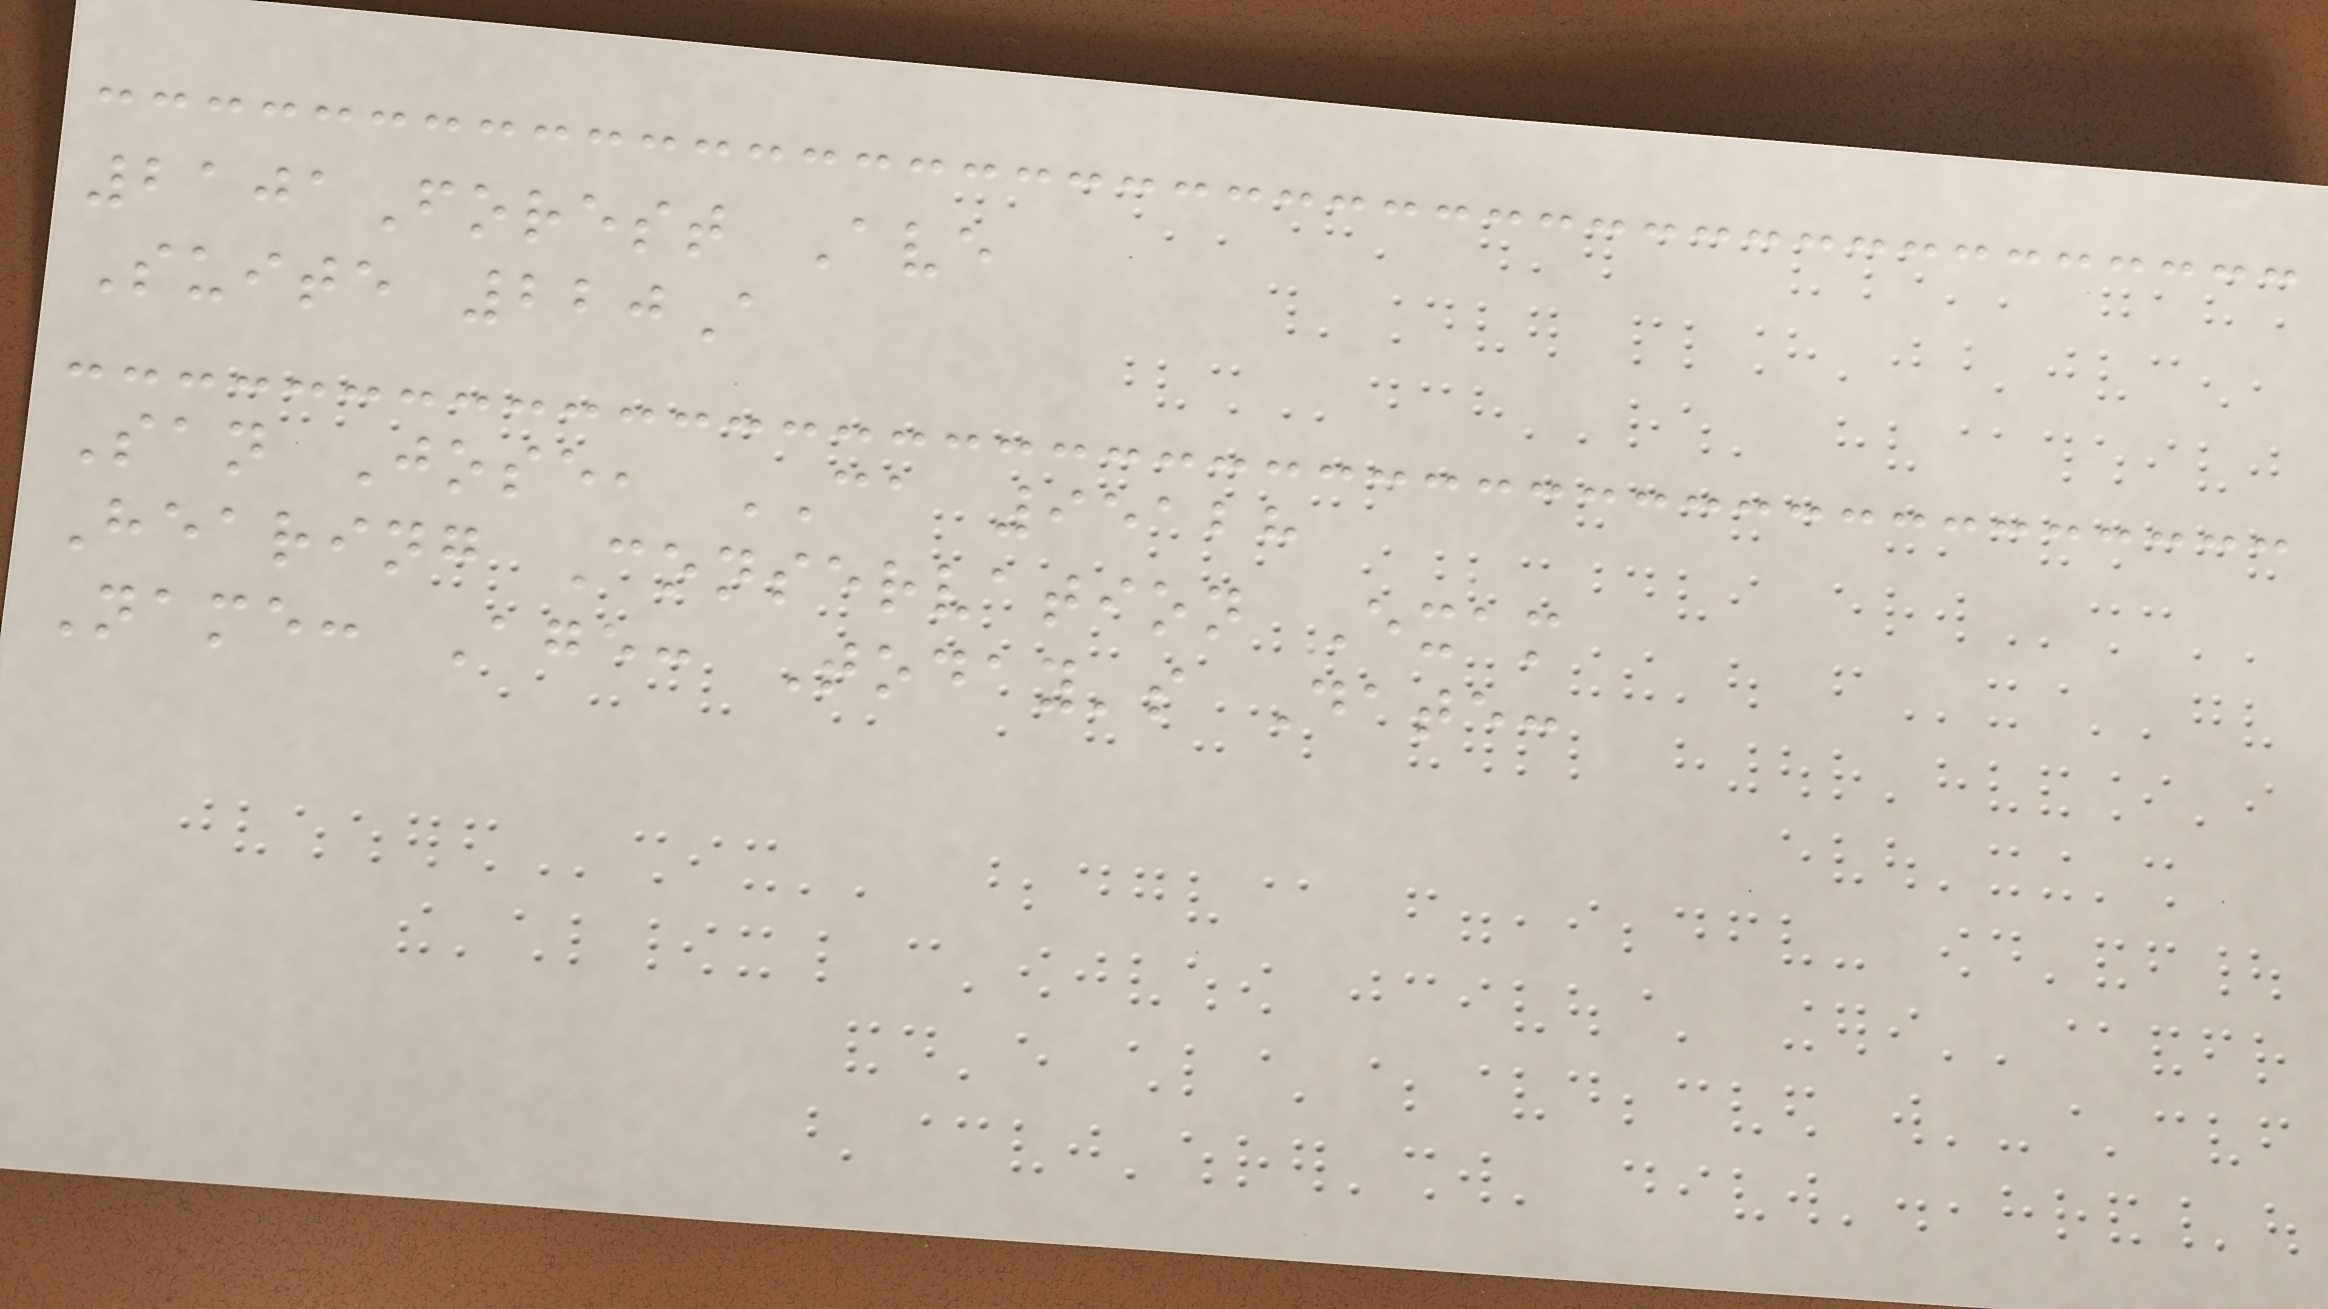2101Forest Ave
Suite 220A
San Jose, CA 95128
Hearing Conservation Exam
Name: Age: Today's Date:
